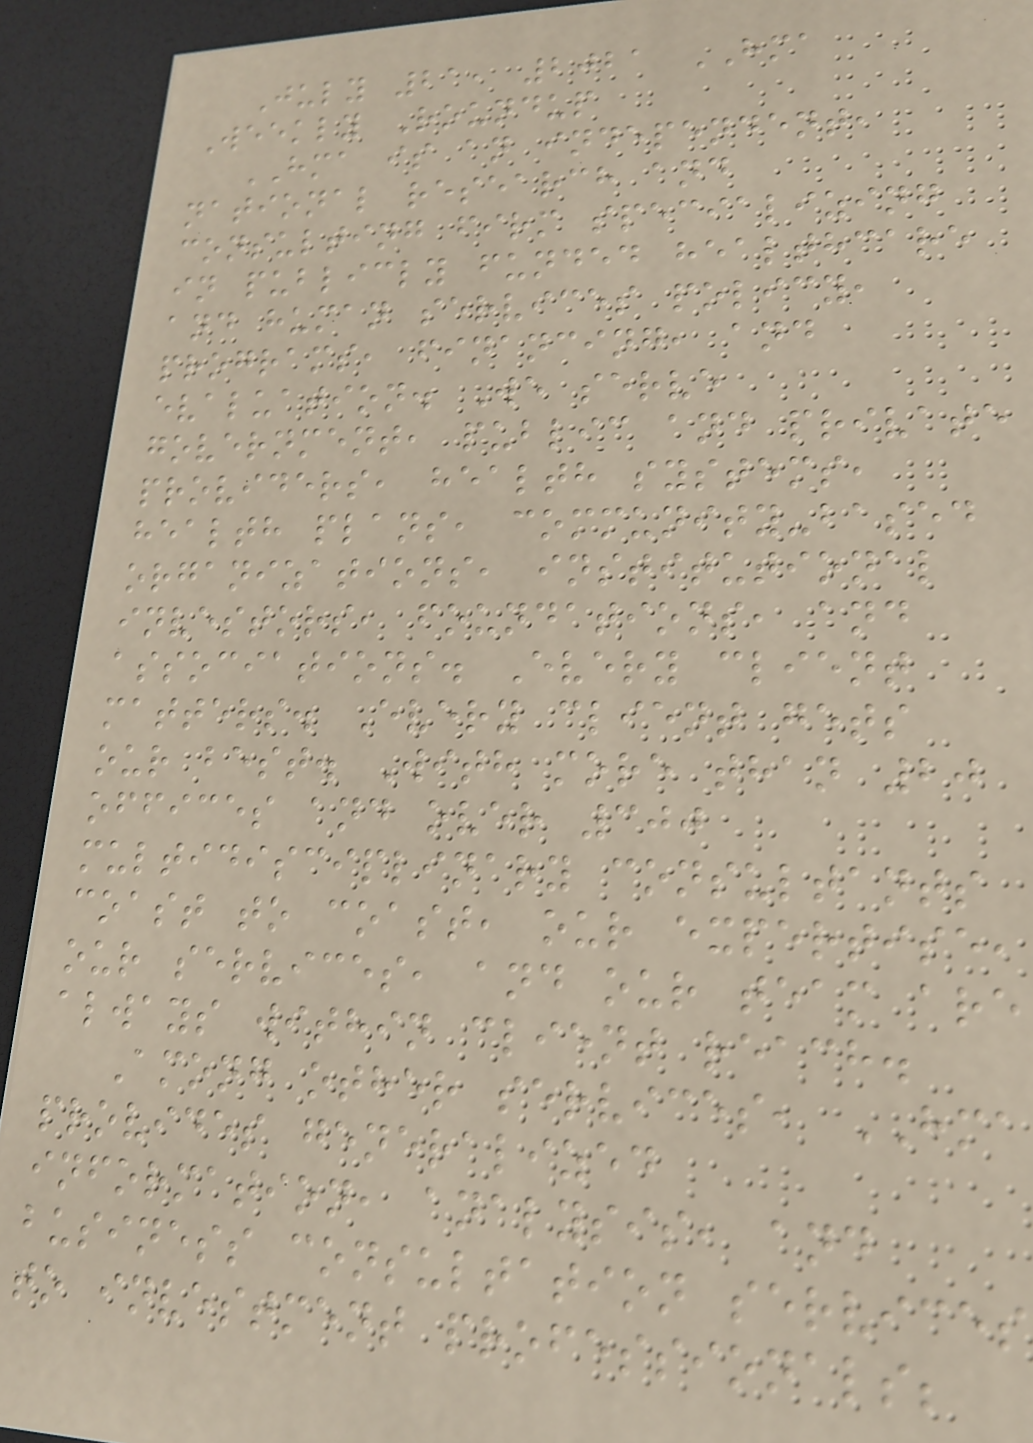July 21, 2021 HMA
Weekly Roundup
HMA is an independent,
national research and
consulting firm specializing
in publicly funded healthcare
and human services policy,
programs, financing, and
evaluation. We serve
government, public and private
providers, health systems,
health plans, community-based
organizations, institutional
investors, foundations, and
associations. Every client
matters. Every client gets
our best. With more than 20
offices and over 300
multidisciplinary consultants
coast to coast, our expertise,
our services, and our team are
always within client reach.
Among other services, HMA
provides generalized
information, analysis, and
business consultation services
to investment professionals;
